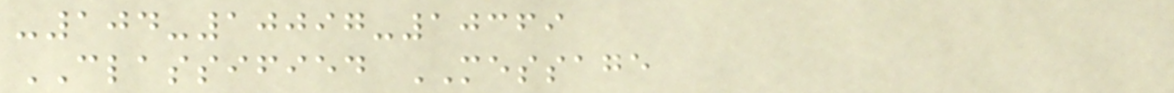-104-10097-10369
CLASSIFIED MESSAGE
